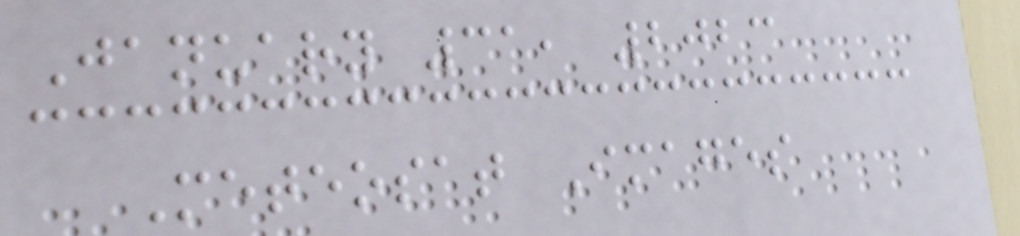January 31, 2023
Meteosat Images
